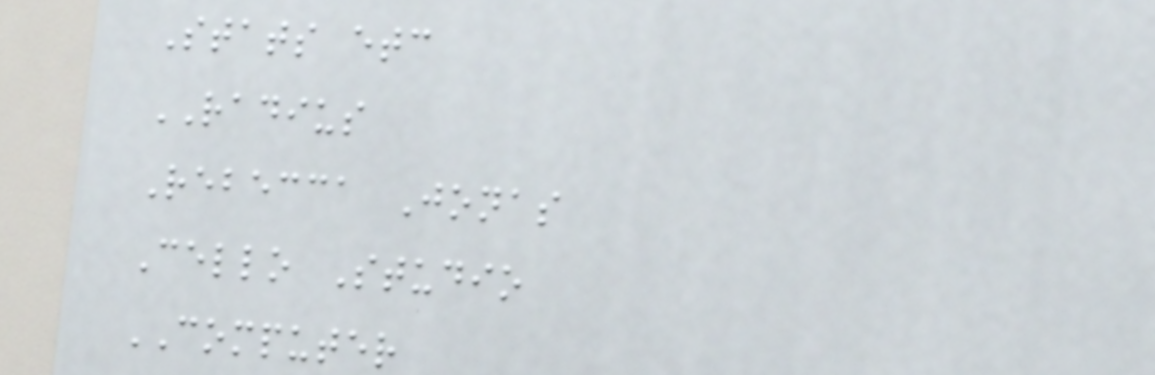Stats etc
RADIUS
Rebecca Jonas
Cello Studio
COMPUTER
